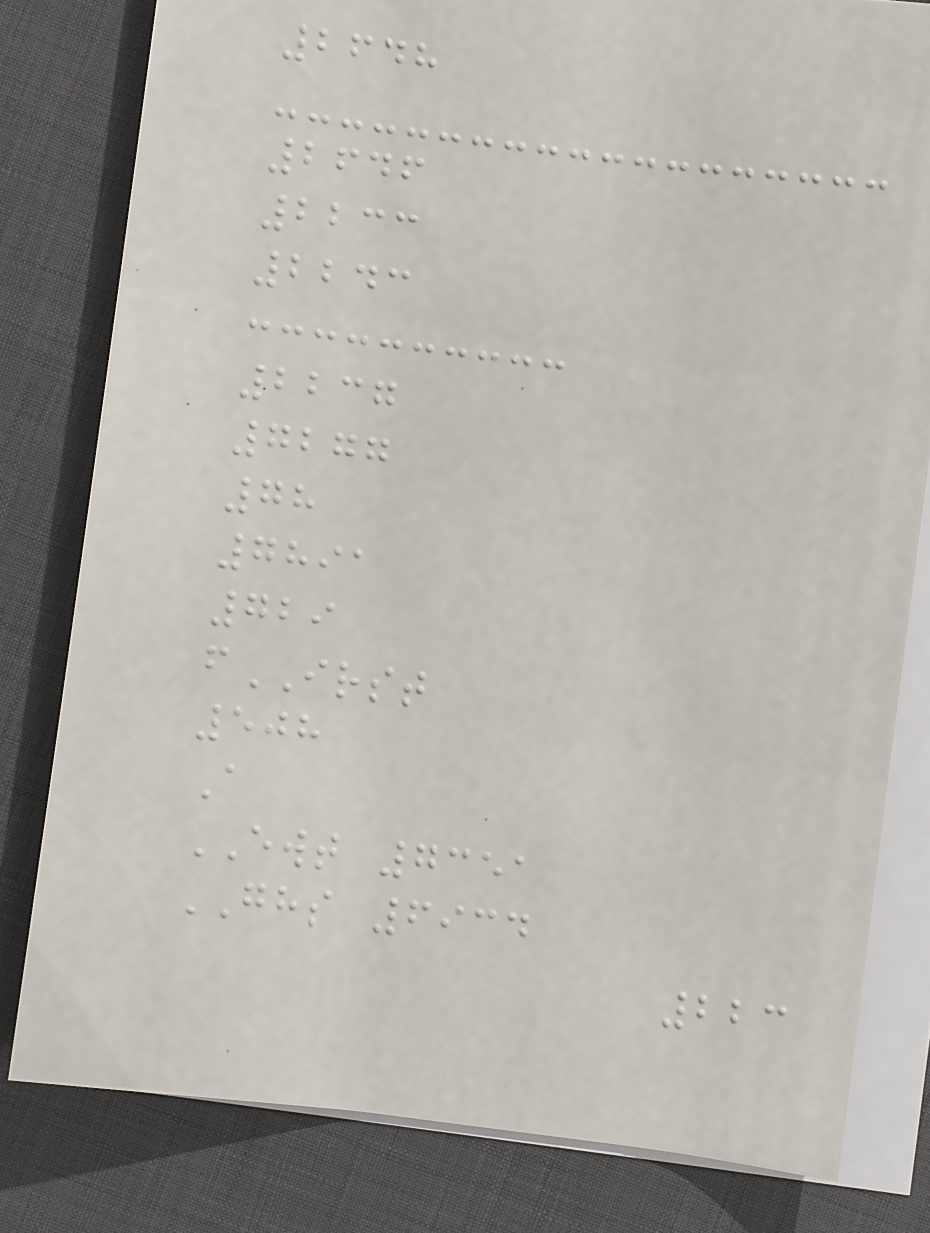2648
2646
2233
2243
2237
7277
78
7891
729
fIRST
508
A
EWT 7351
GHS 6934
223
